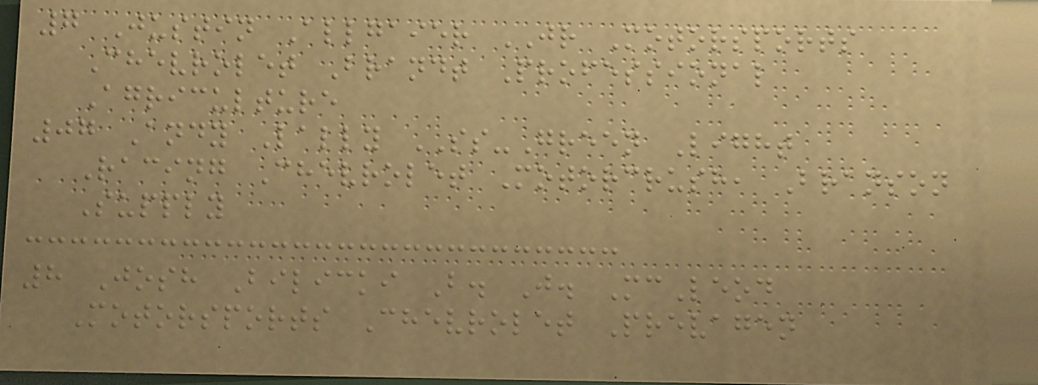7 Justin Allgaier JR Motorsports
Chevrolet Brandt Professional
Agriculture
07 Andy Lally SS-Green Light
Racing Chevrolet Motorcrush, Branson
Supply
8 Josh Bilicki B. J. McLeod
Motorsports Chevrolet Prevagen
